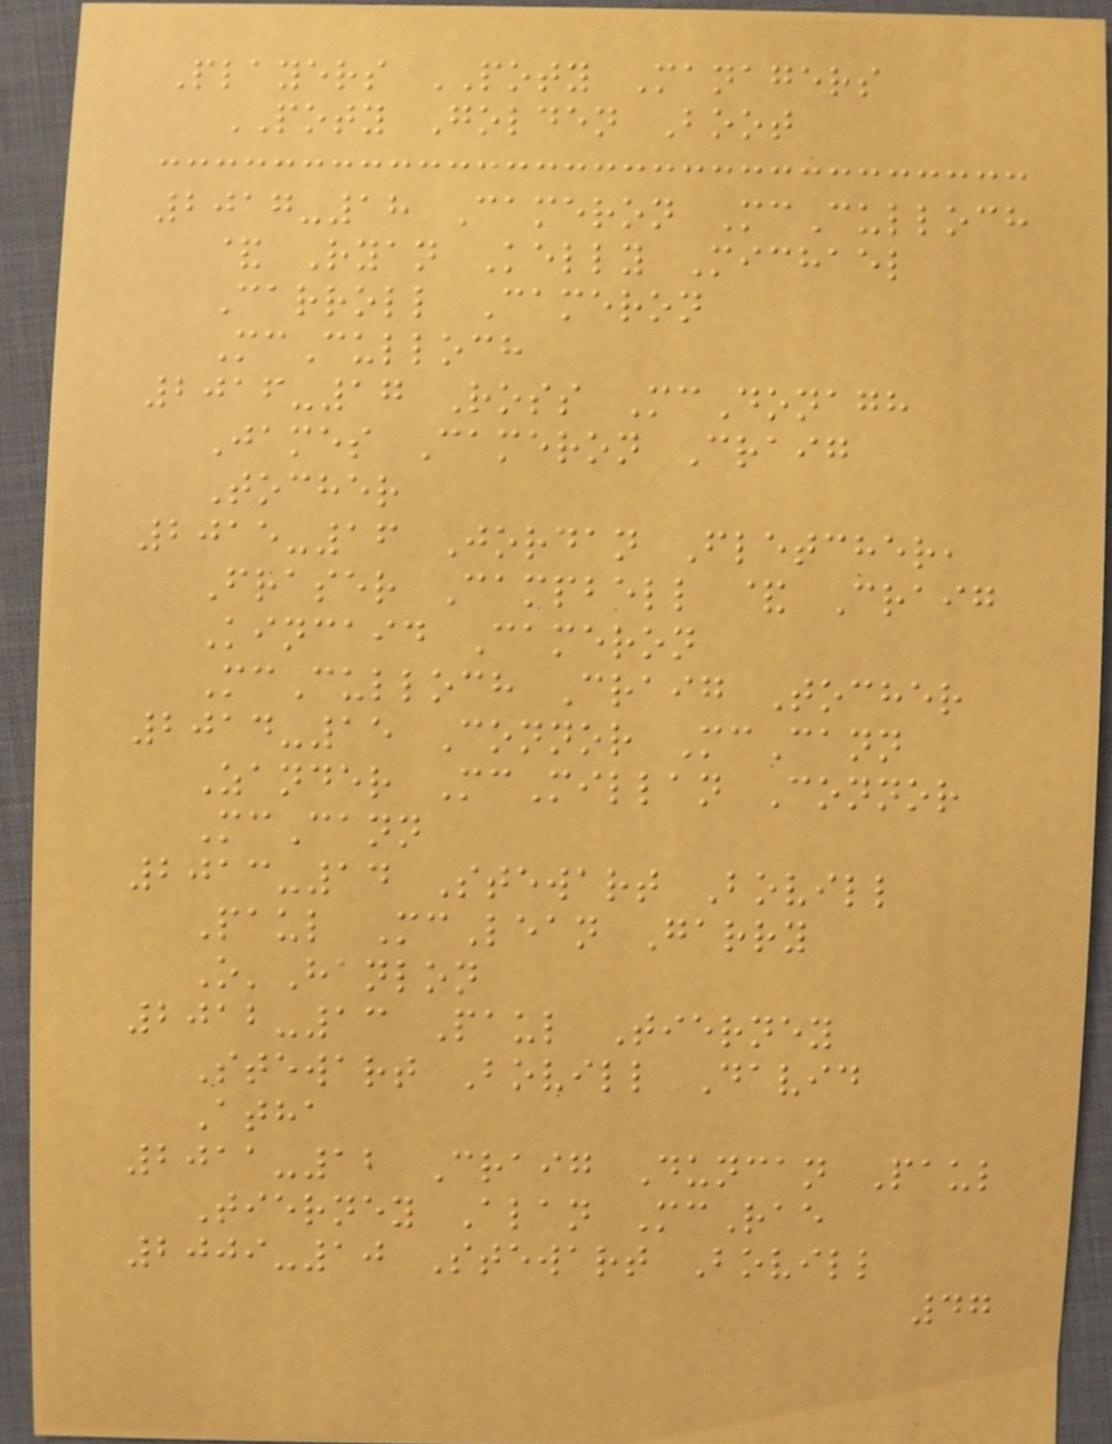Players POTY Managers
POTY Golden Boot
2017-18 Cameron McCulloch
& Ryan Kelly Michael
Carroll Cameron
McCulloch
2016-17 Ross McDonagh
James Cameron Craig
Tocher
2015-16 Jordan Fletcher,
Fraser Campbell & Craig
Kincaid Cameron
McCulloch Craig Tocher
2014-15 Connor McCann
Zander McMillan Connor
McCann
2013-14 Stewart Bovill
Paul McLean Garry
O'Hanlon
2012-13 Paul Tierney
Stewart Bovill David
Atha
2011-12 Craig Duncan Paul
Tierney Alan McRae
2009-10 Stewart Bovill
47
